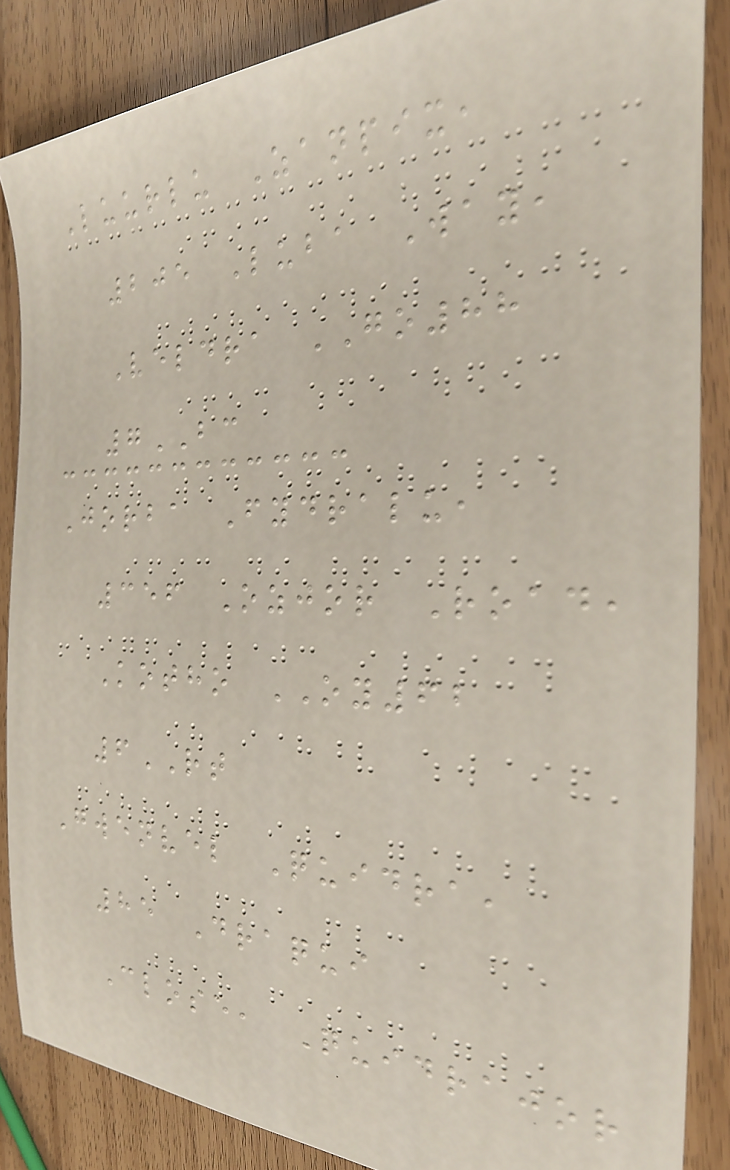Luurlu Zanpix,
205 Luba Way,
Veldra GO88
7BC
Jorba Fydralu,
356 Ozjor Road,
Kotho OY62
6RT
Gwenvel Quidra,
85 Draqui
Close, Quidrajor
